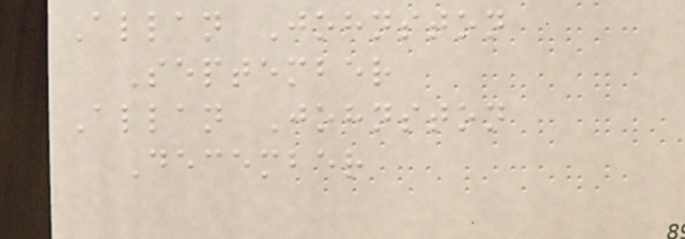Allan Johnston
September
Allan Johnston
December
